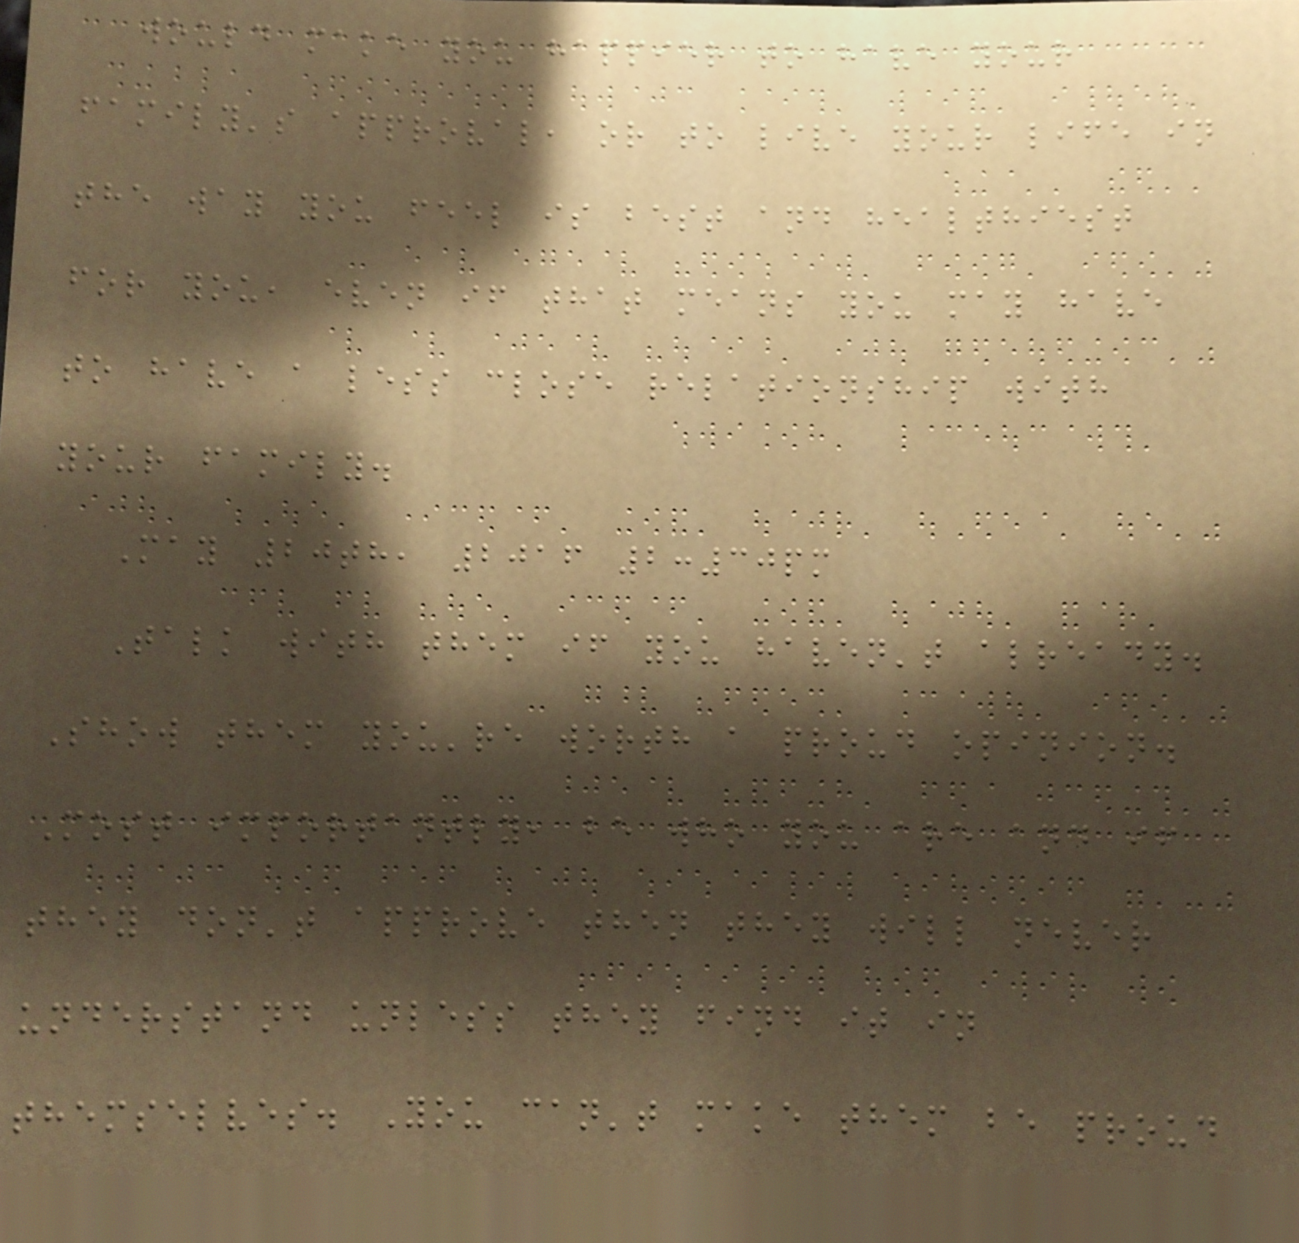would make you happier to have your
family's approval, or to live your life in
the way you feel is best and healthiest
for you, even if that means you may have
to have a less close relationship with
your family.
May 20th, 2016 2:30pm
Talk with them if you haven't already.
Show them you're worth a proud opinion.
Most importantly, be who you are and if
they don't approve then they will never
understand unless they find it in
themselves. You can't make them be proud
